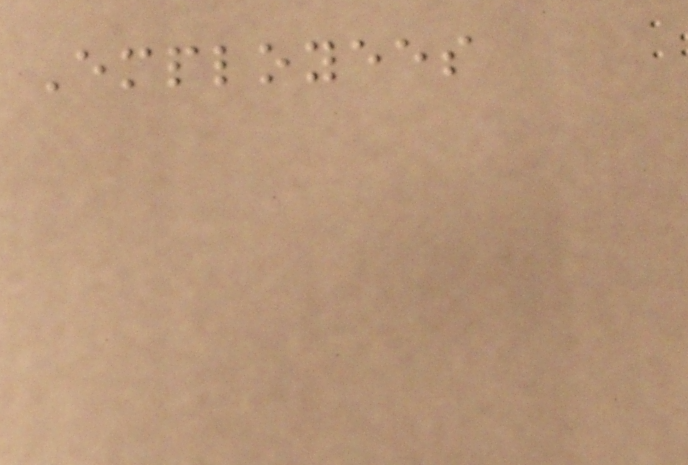Employees
